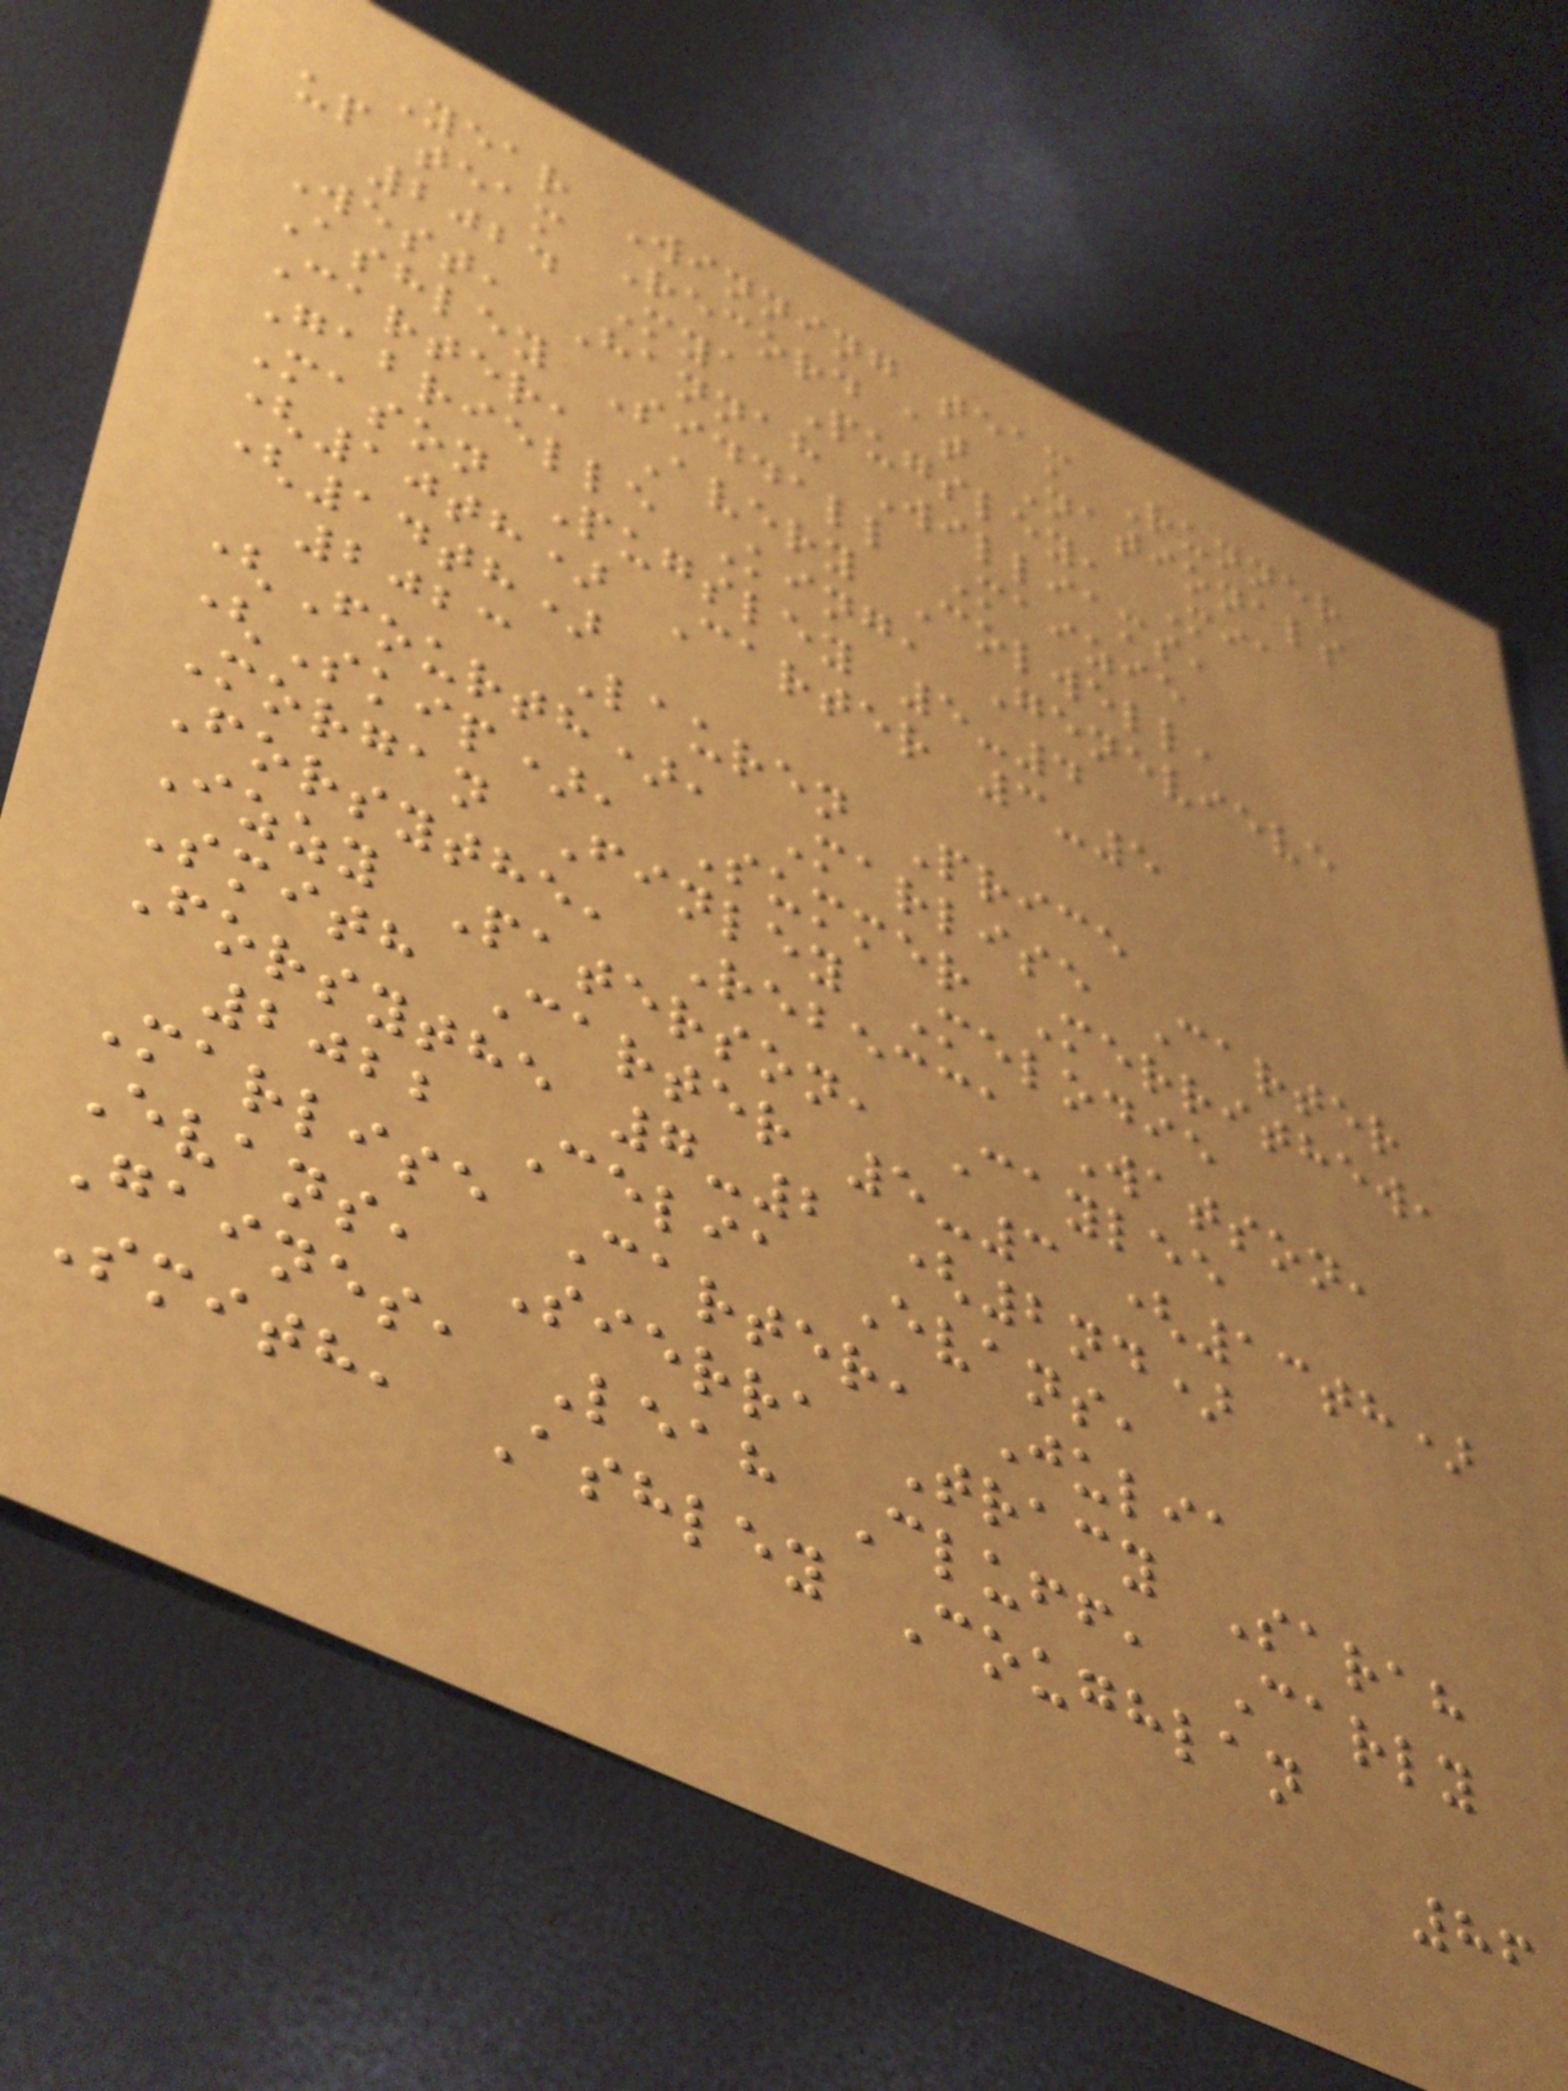Year Winning team Runner
up team Record at Nationals
2024 Mya Pugsley, Mia
West, Hannah Williams,
Ashley Siddall Maizie
Carter, Avery Colwell,
Gabrielle King, Genevieve
Mason Pugsley 5-4
(10th) Carter 3-5
(14th)
2023 Lauren Price
(Fourth), Marlise Carter
(Skip), Summer Merrithew,
Morgan Finley Melodie
Forsythe, Rebecca Watson,
Izzy Paterson, Caylee
Smith Carter 5-3 (13th)
Forsythe 7-2 (2nd)
2022 Celia Evans,
Marlise Carter, Julia
Evans, Sierra Tracy Sarah
Gaines, Leah Cluff, Carly
Smith, Ashley Coughlan
86
